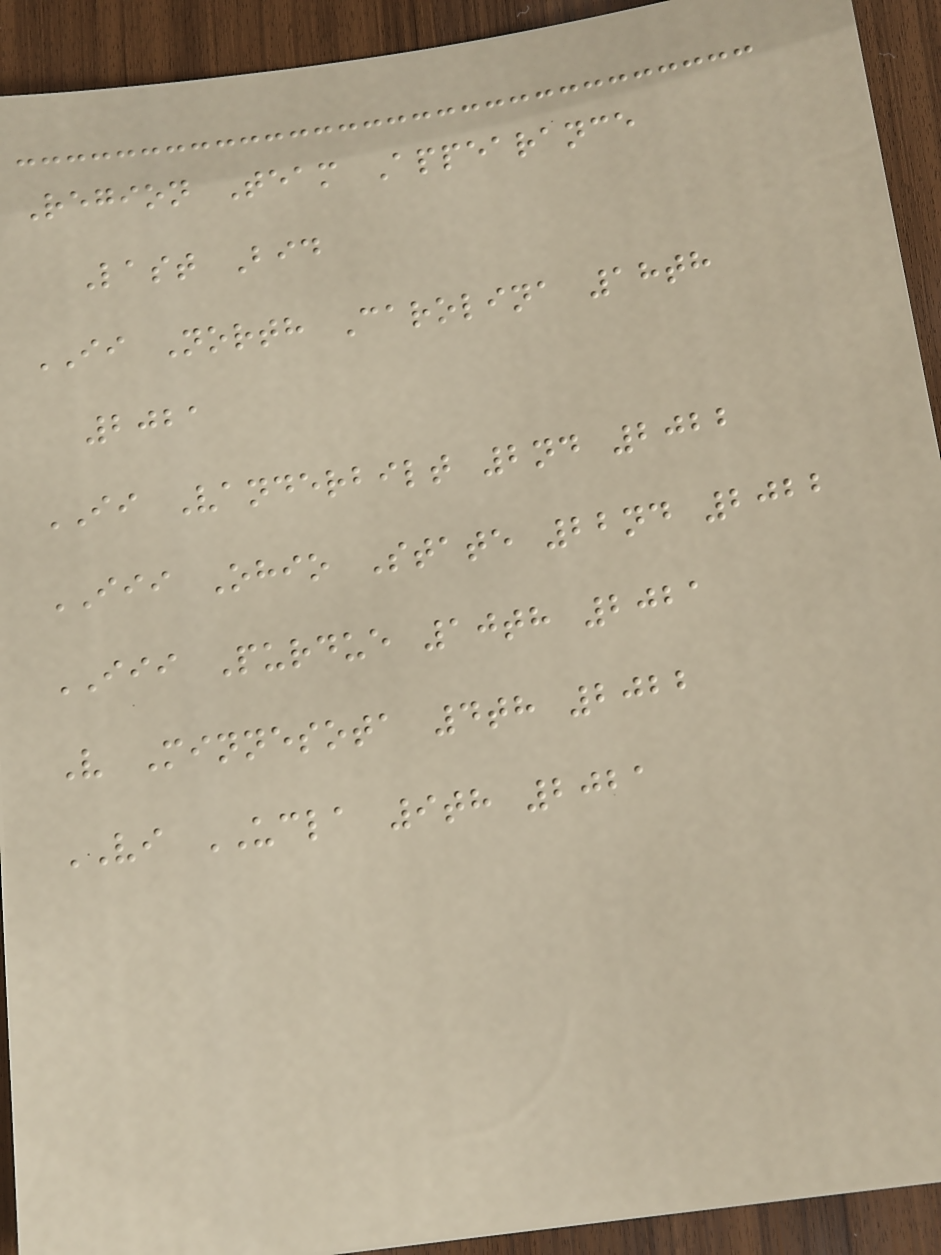Region Team Appearance
Last Bid
II North Carolina 18th
2021
II Vanderbilt 2nd 2022
III Ohio State 22nd 2022
III Purdue 10th 2021
V Minnesota 4th 2022
VI UCLA 9th 2021
